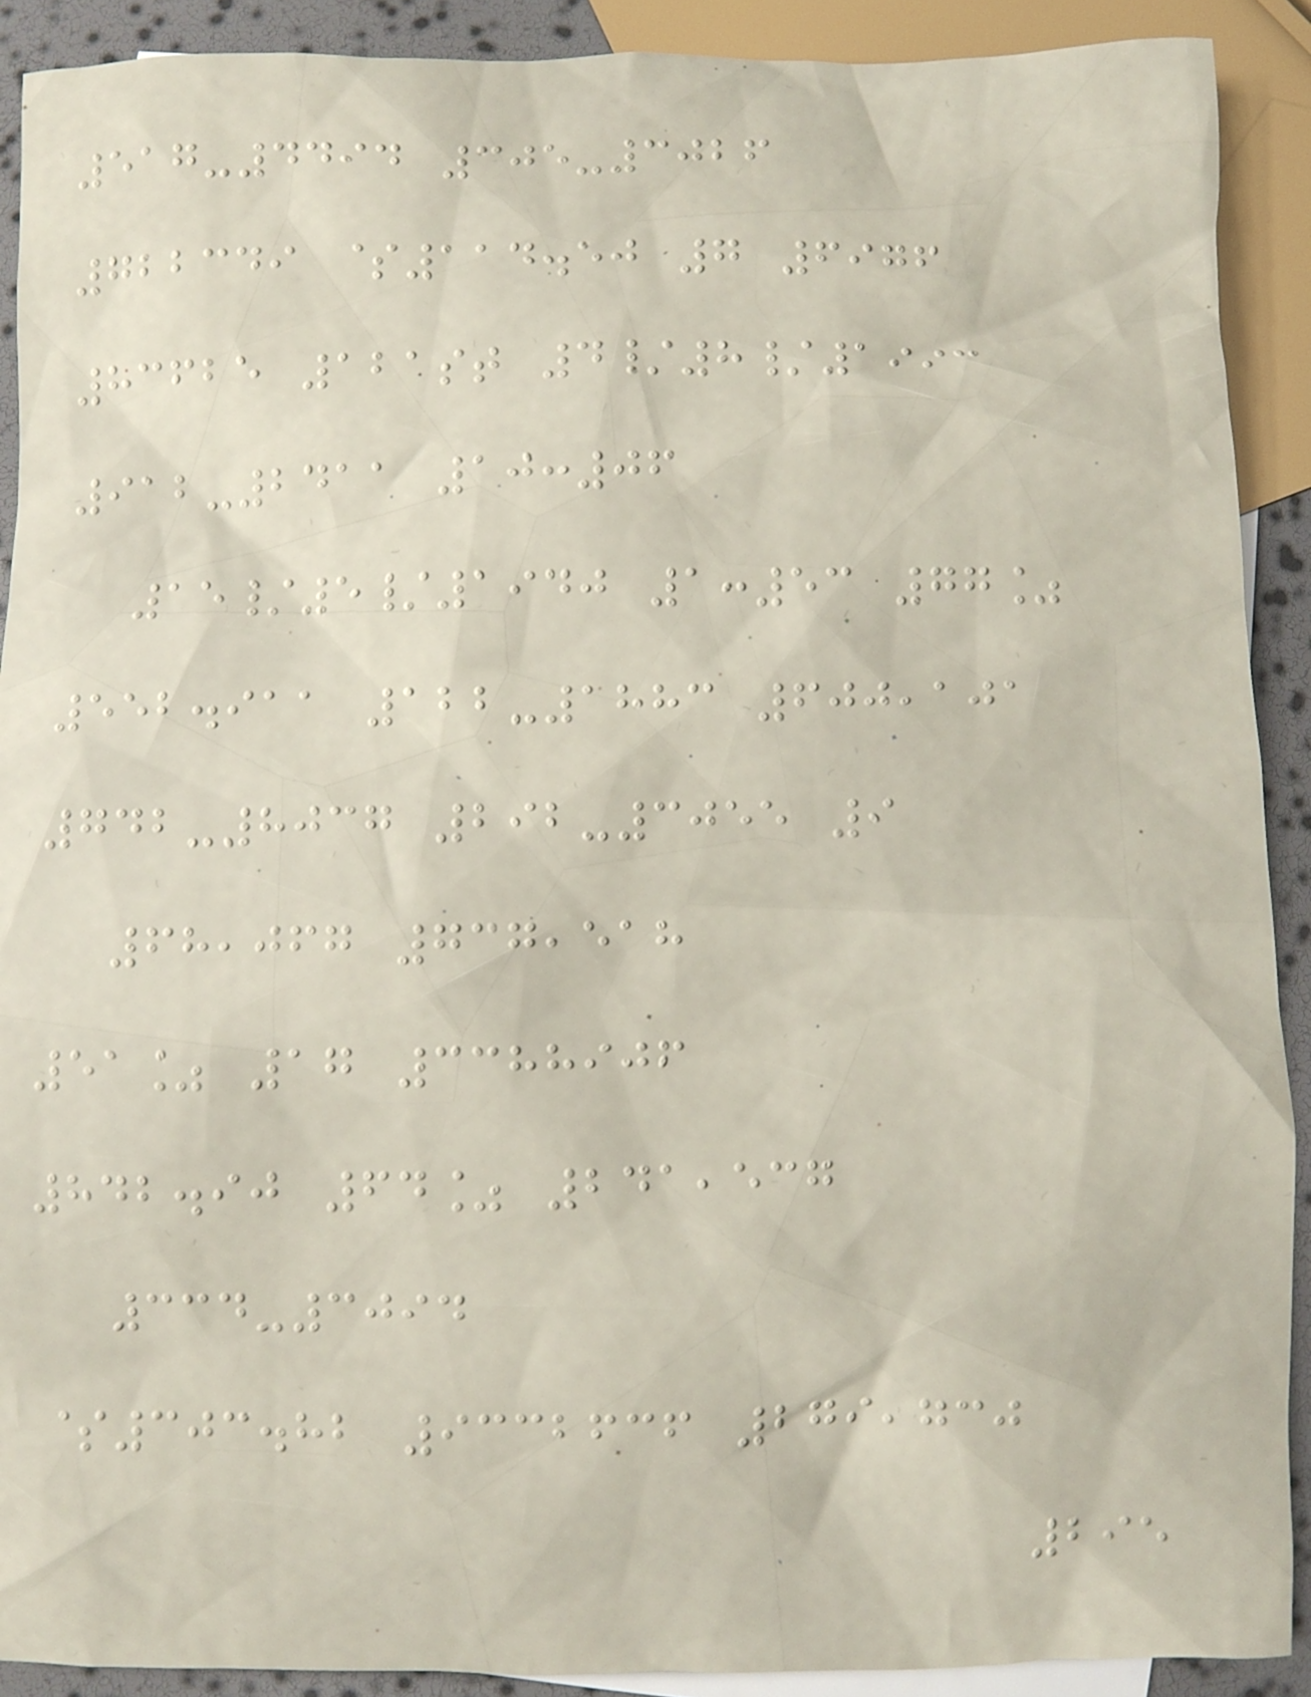517-4494 305-3026
722349 $114.50 7 6976
83625 121st 4/8/1993
912-2411 10:06
15/5/1940 1:53 77%
552.911 122-1883 600,101
742-8037 292-3055 9
68,067 737,518
51% 17 3388906
842.90 64% 241,537
334-3094
$303.82 9332636 279,730
295
